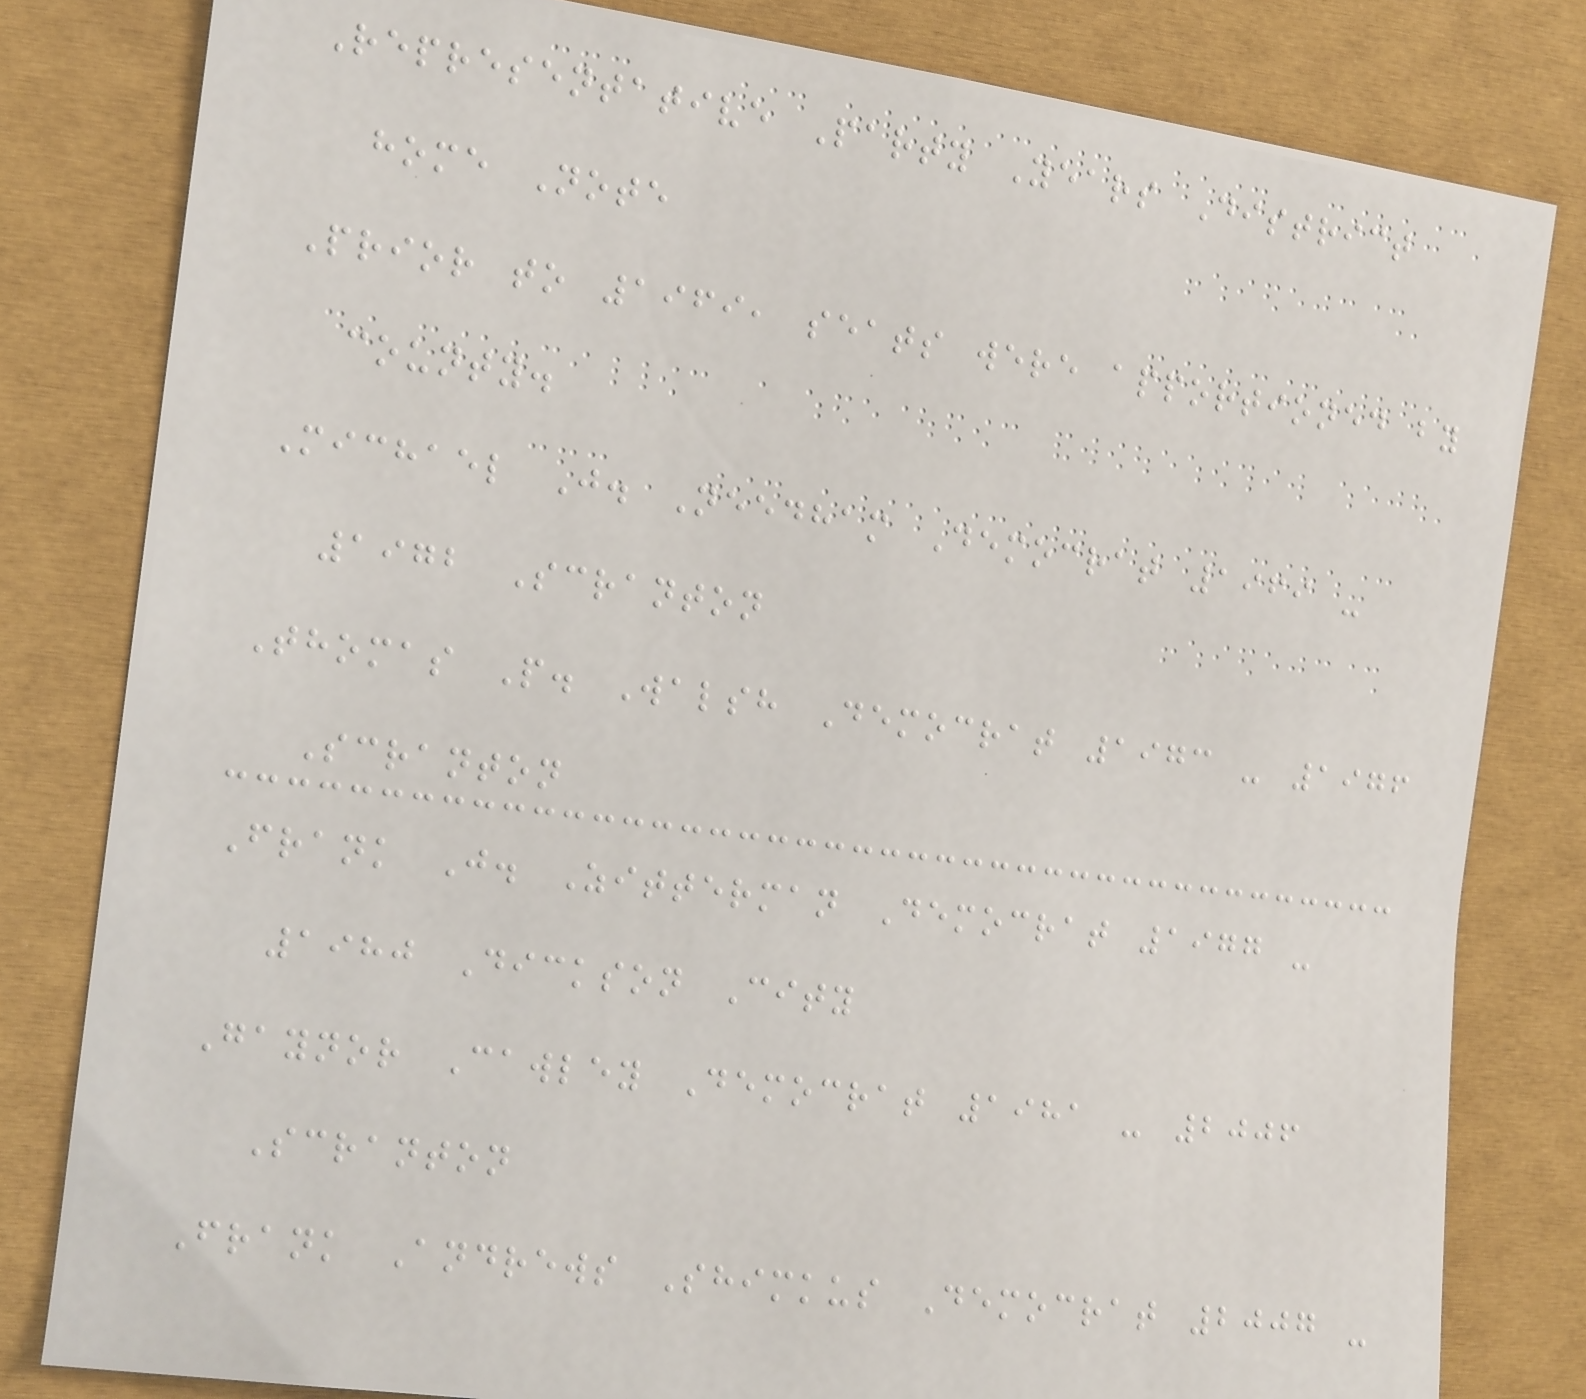Representative Party Years District
home Note
Prior to 1969, seats were apportioned by
county.
Michael J. Needham Democrat 1969 -
1972 Scranton
Thomas P. Walsh Democrat 1973 - 1976
Scranton
Frank J. Zitterman Democrat 1977 -
1980 Dickson City
Gaynor Cawley Democrat 1981 - 2006
Scranton
Frank Andrews Shimkus Democrat 2007 -
